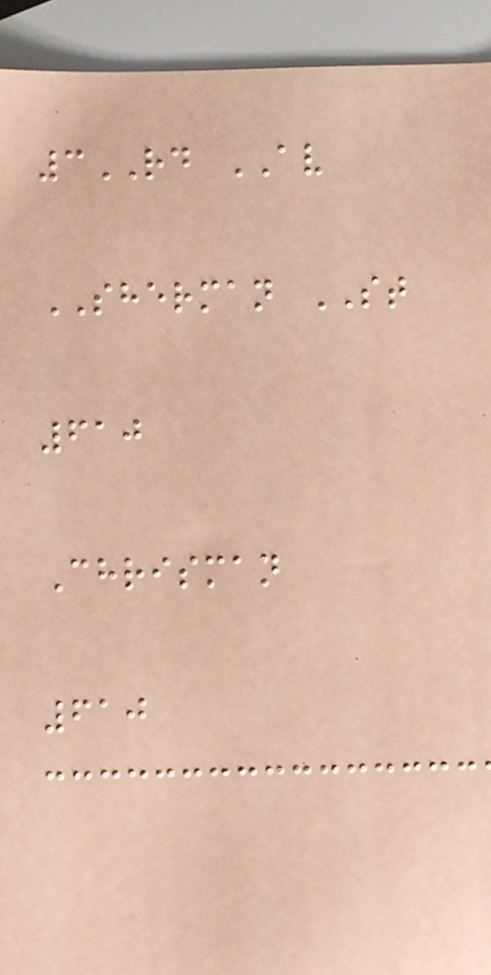3RD AV
SHERMAN ST
610
Chrisman
610
